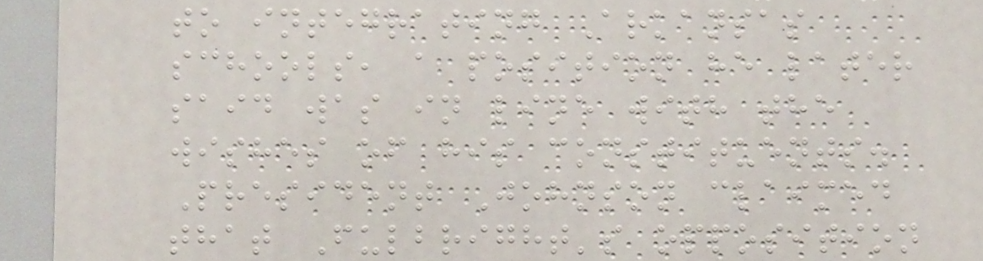to integrating Arkansas
schools, a position he later
said was in line with the
wishes of his constituents.
President Johnson claimed
that Fulbright's opposition
